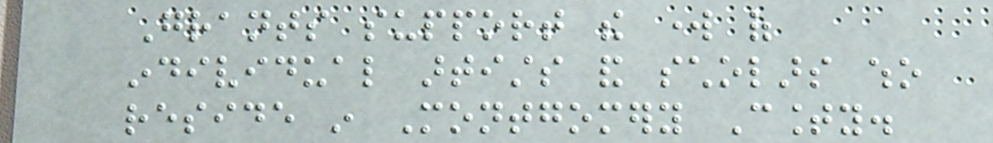Grants support the work of
individual artists and scholars who
reside in Montgomery County.
